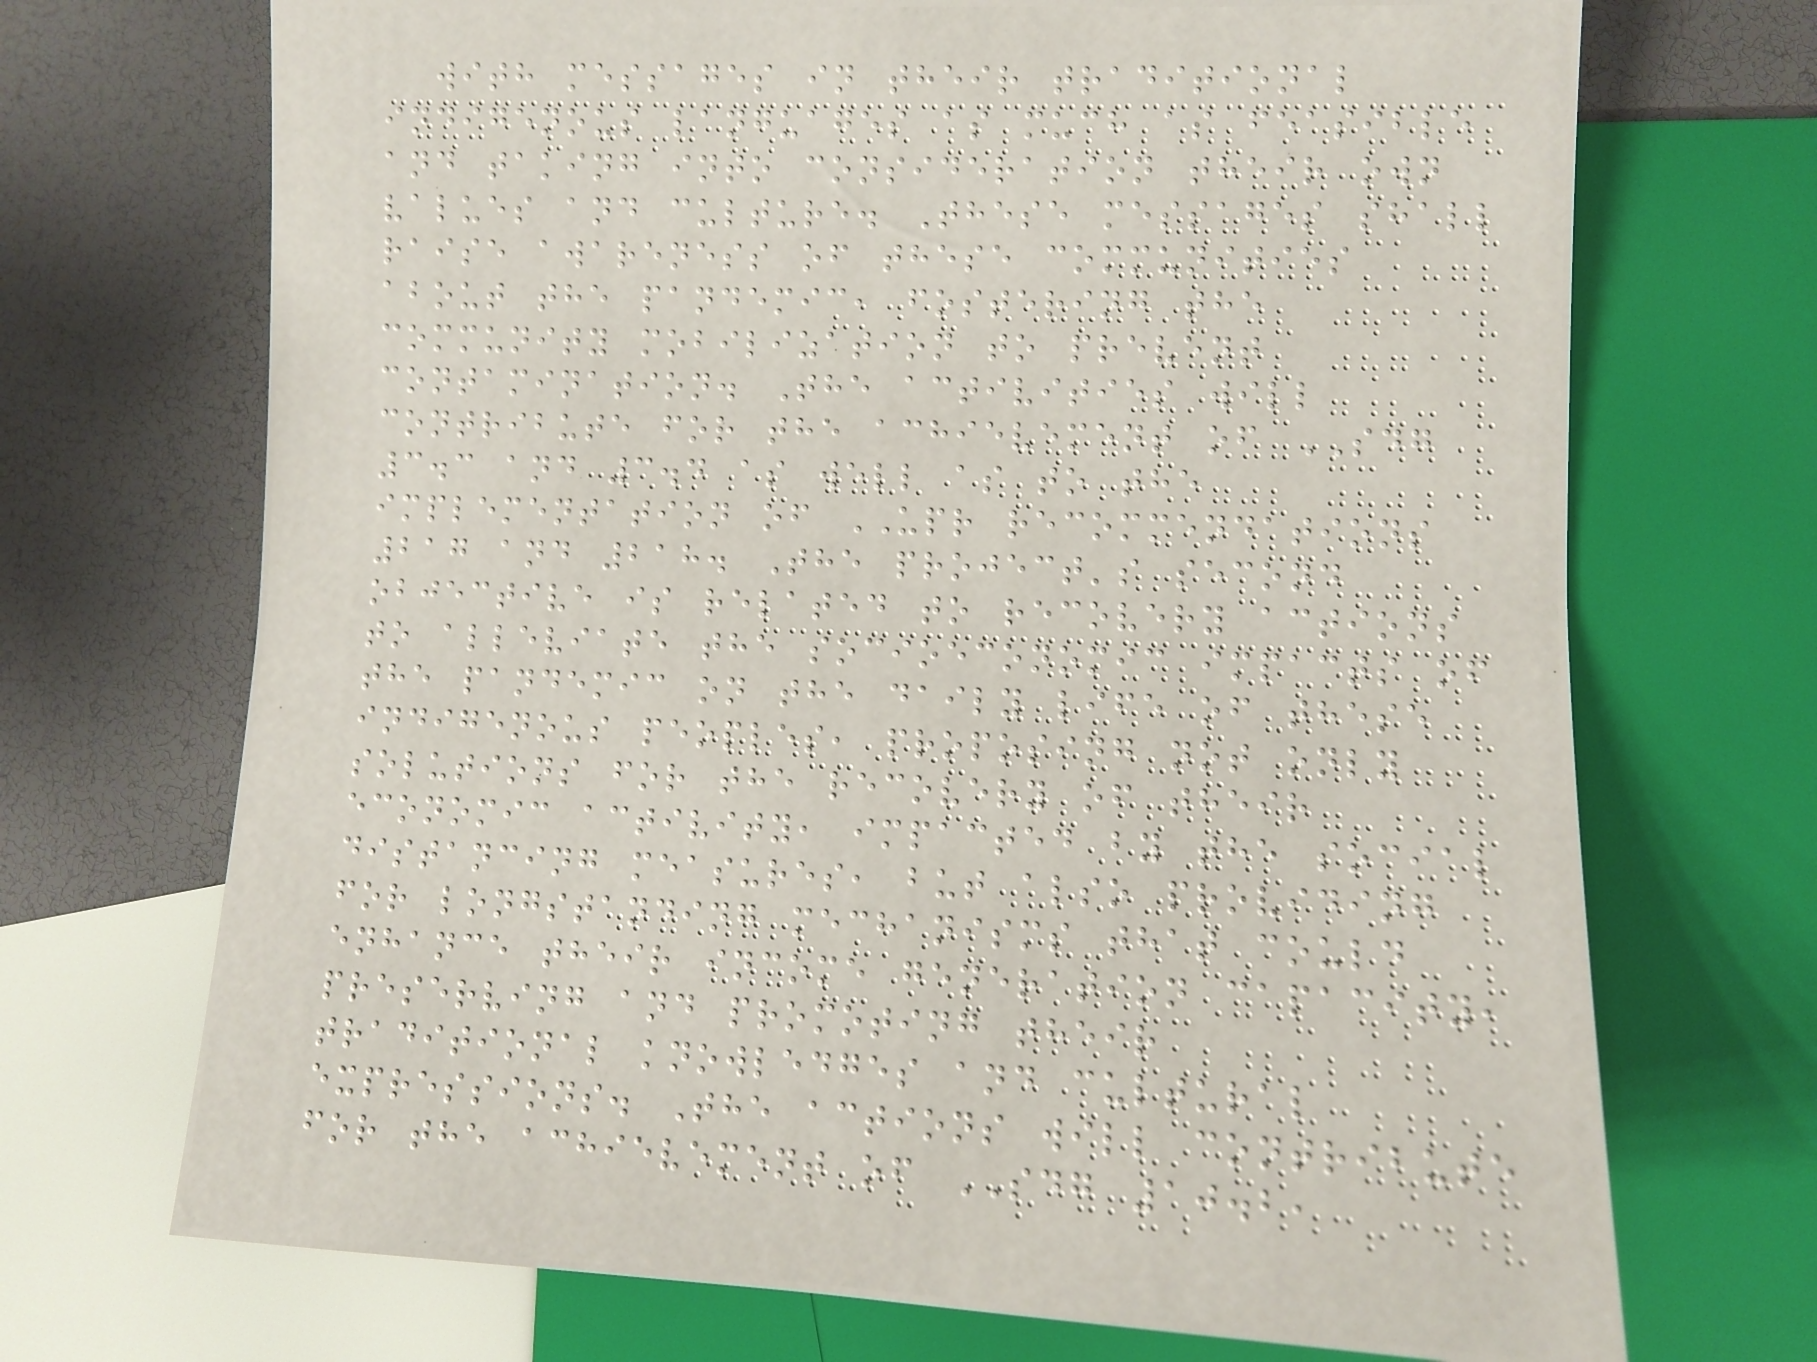with messages in their traditional
indigenous languages as much as feasible
and taking into consideration their own
values and culture. These messages shall
raise awareness of these communities
about the pandemic, fostering the
community mobilization to prevent
contamination. The activities will
contribute for the achievement of SDG
3.3 and 3.4 as well as to the
implementation of UPR recommendations
217 and 218. The project's second
objective is related to recovery actions
to alleviate the socioeconomic impacts of
the pandemic on the daily life of these
indigenous peoples, proposing not only
solutions for the recovery of their
economic activity, impacted by the social
distancing measures, but also providing
for longstanding mechanisms that could
enhance their income generation capacity,
preserving and promoting their
traditional knowledges and cultural
expressions. The actions will contribute
for the achievement of SDG 10.2,
